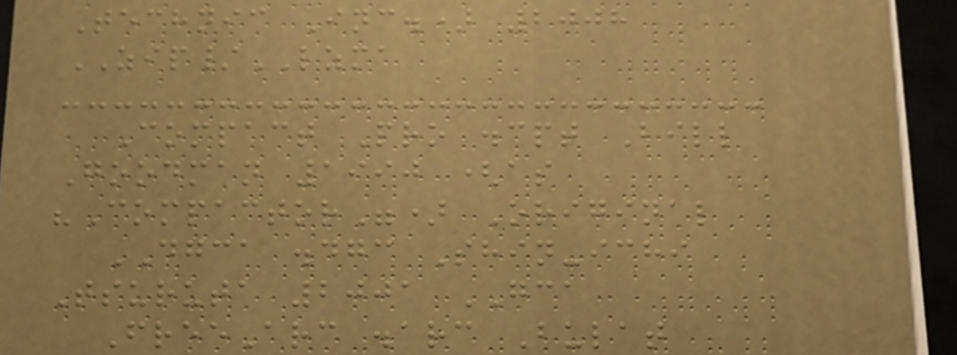Technic Inc.) 2008
ZIP/LZMA
Compact Pro .cpt Bill
Goodman 1990 (as
"Compactor") Original
DGCA .dgc Shin-ichi
Tsuruta 2001 GCA
FreeArc .arc Bulat
